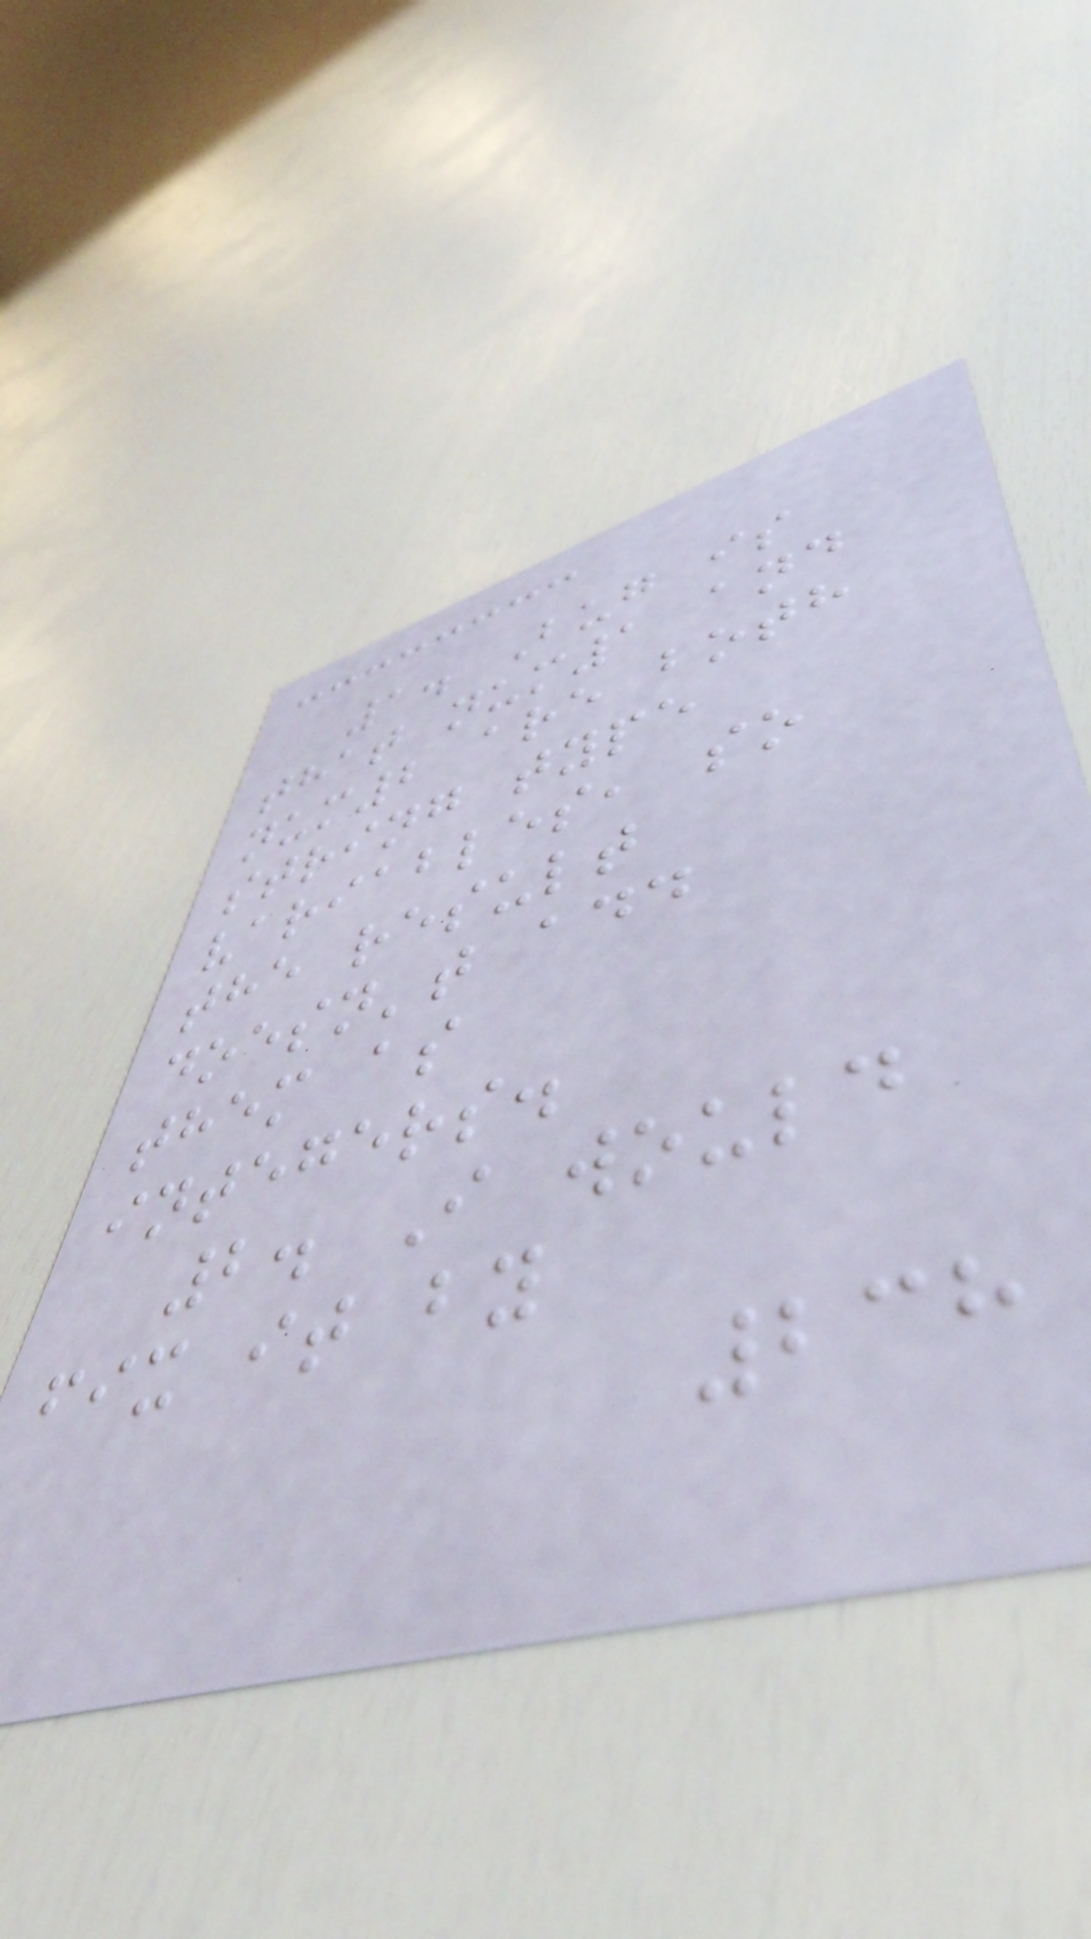1. Bug is
that num1 and
num2 are both
string type
variables, so
the result
doesn't add
them as
integers.
2. I would
fix it by
238
